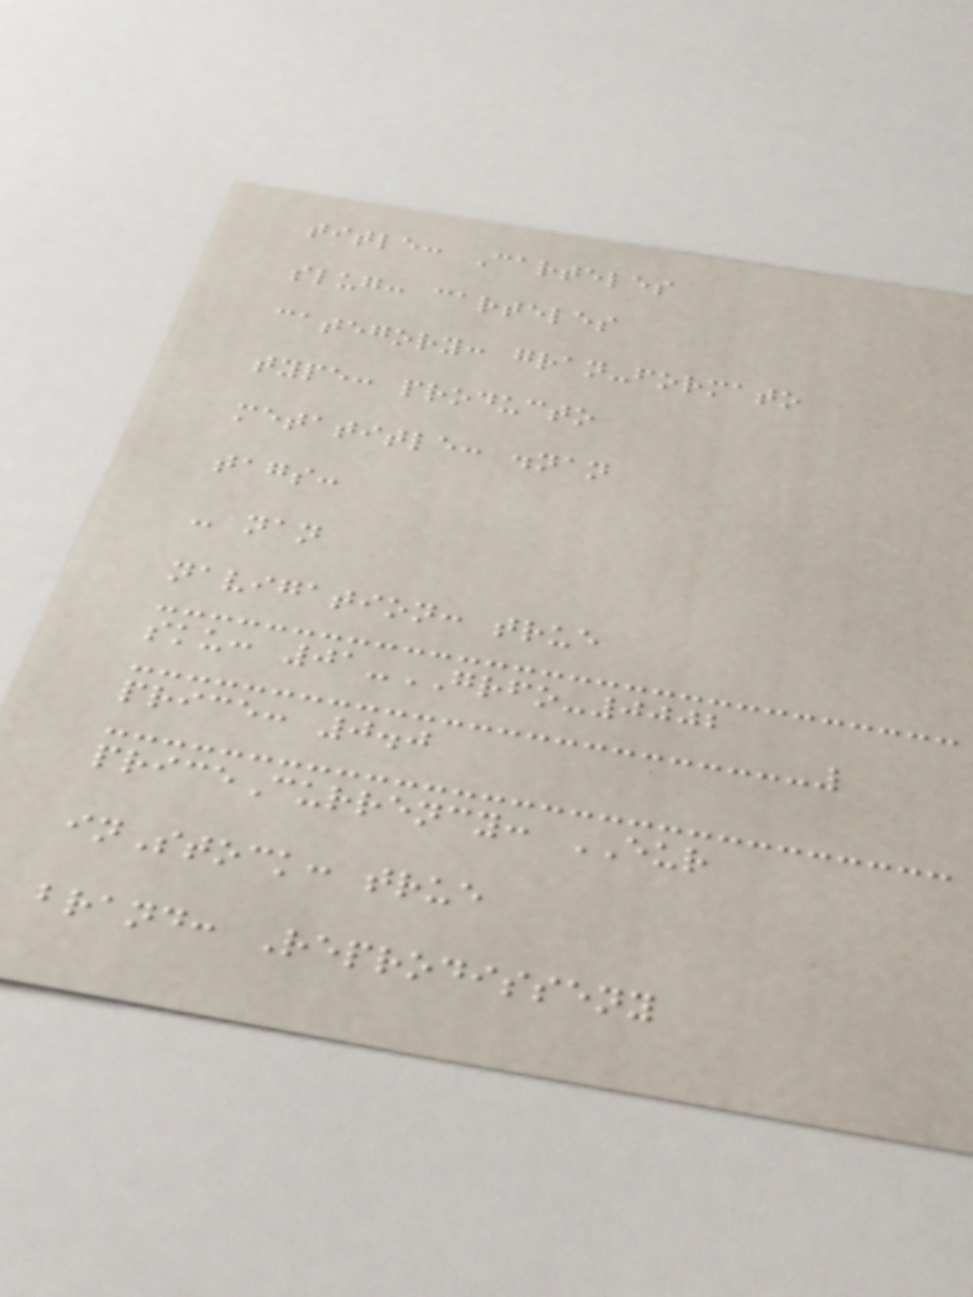title: Carteles
slug: carteles
category: gran-formato
type: producto
metatitle: .nan
tags:
- nan
navigation: true
sku: 01-GRFO-0002
price: 0.0
priceCurrency: EUR
inStock: true
brand: Reprodisseny
